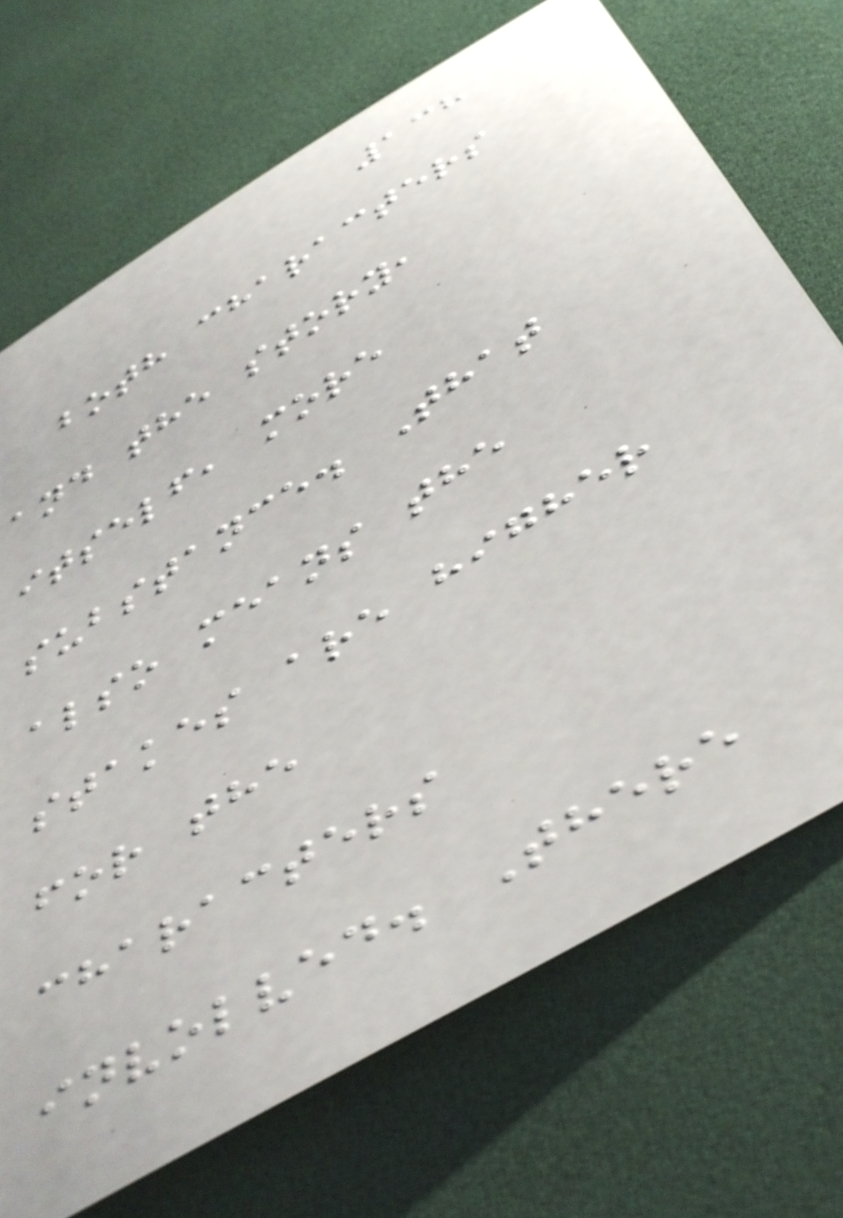138
both characters
and the story,
itself, more
substance. That
also means the
stakes are higher
for the
characters
involved. There
